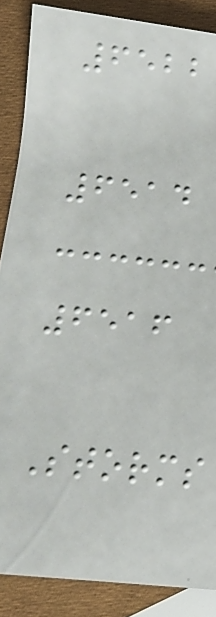6522
6514
6516
Storms
